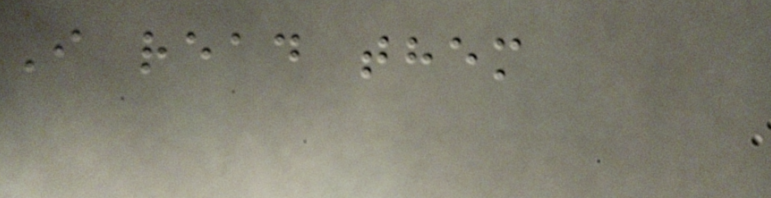I read them
